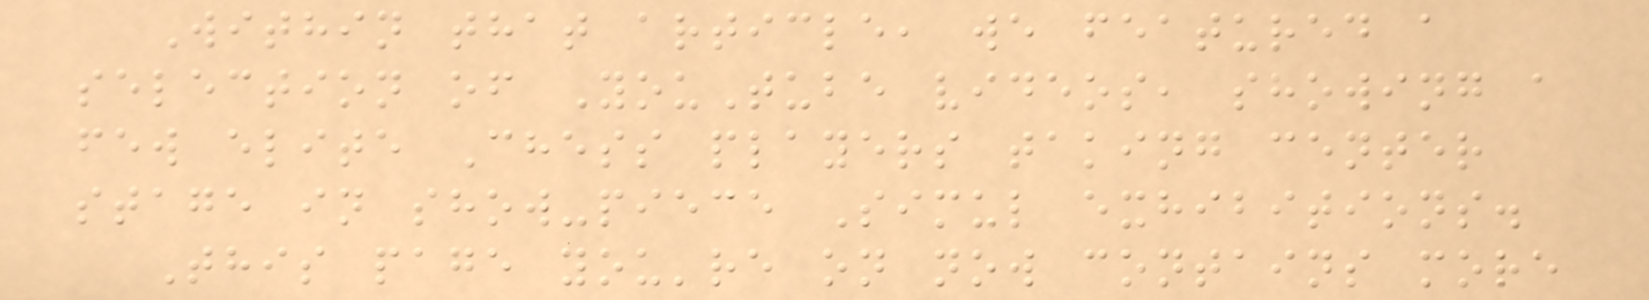Within that article, we featured a
selection of YouTube videos, showing a
few elite Chess players taking center
stage in show-piece Simul exhibitions.
This page you're on now contains more
